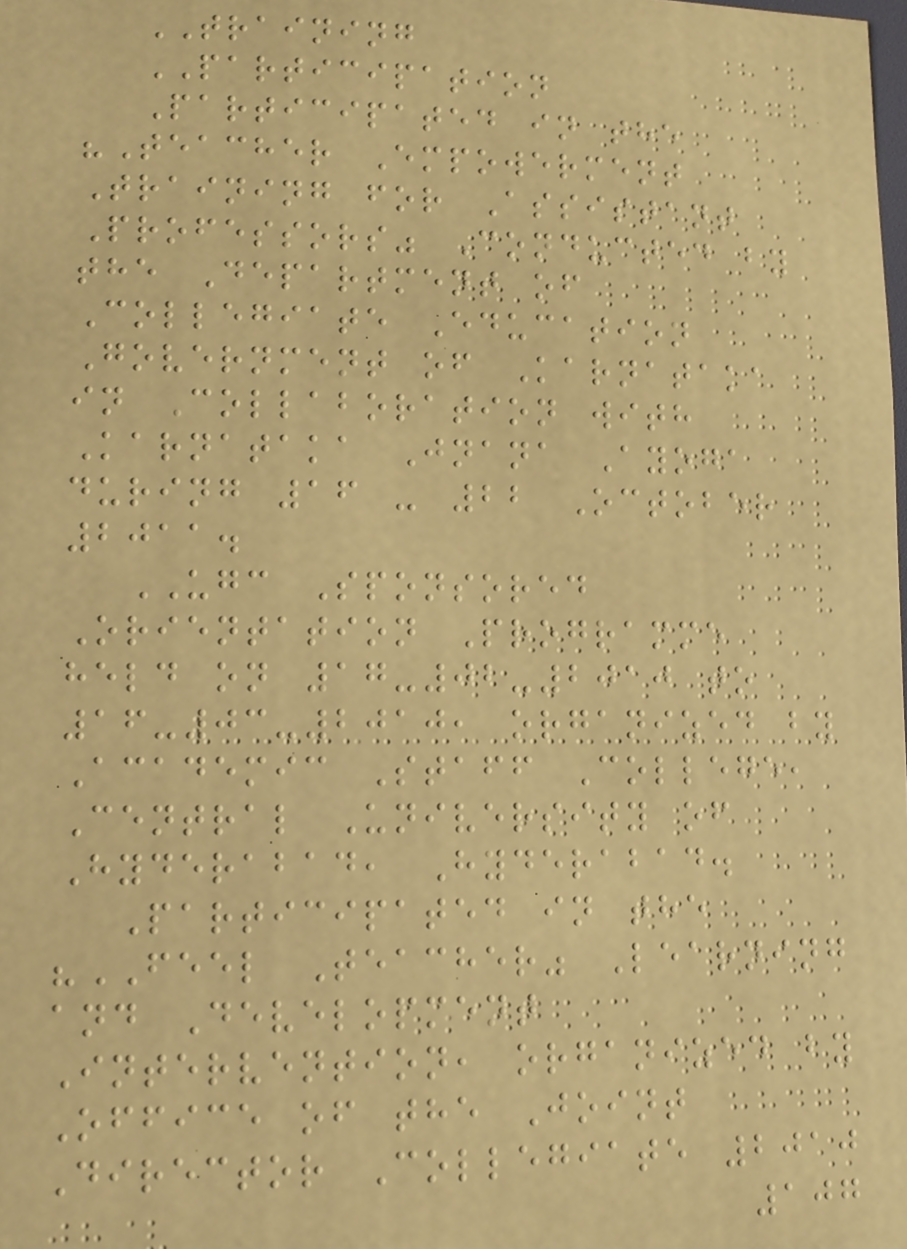TRAINING
PARTICIPATION
Participated in the
"Teacher Empowerment
Training for Assistant
Professors" Conducted by
the Department of
Collegiate Education
Government of Karnataka
in Collaboration with
Karnataka Jnana Ayoga
during 16 - 22 October
2011.
UGC Sponsored
Orientation Programme
held on 17-02-2010 to
16-03-2010, organized by
Academic Staff College,
Central University of
Hyderabad, Hyderabad.
Participated in the
"FEEL Teacher" Learning
and Development
Intervention, organized by
Office of the Joint
Director Collegiate 2010
107
